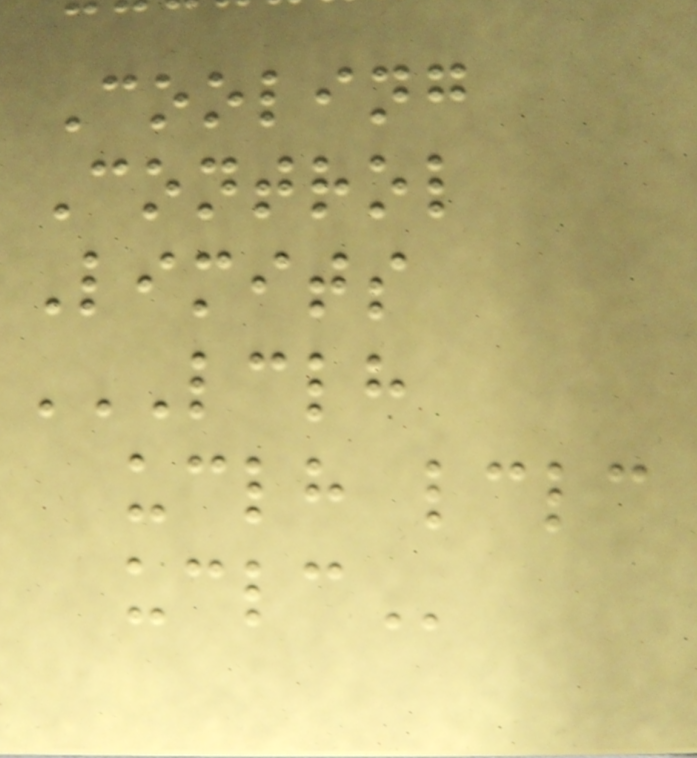Cooling
Control
Limits
LCLH
UCLH LCLC
UCLC
